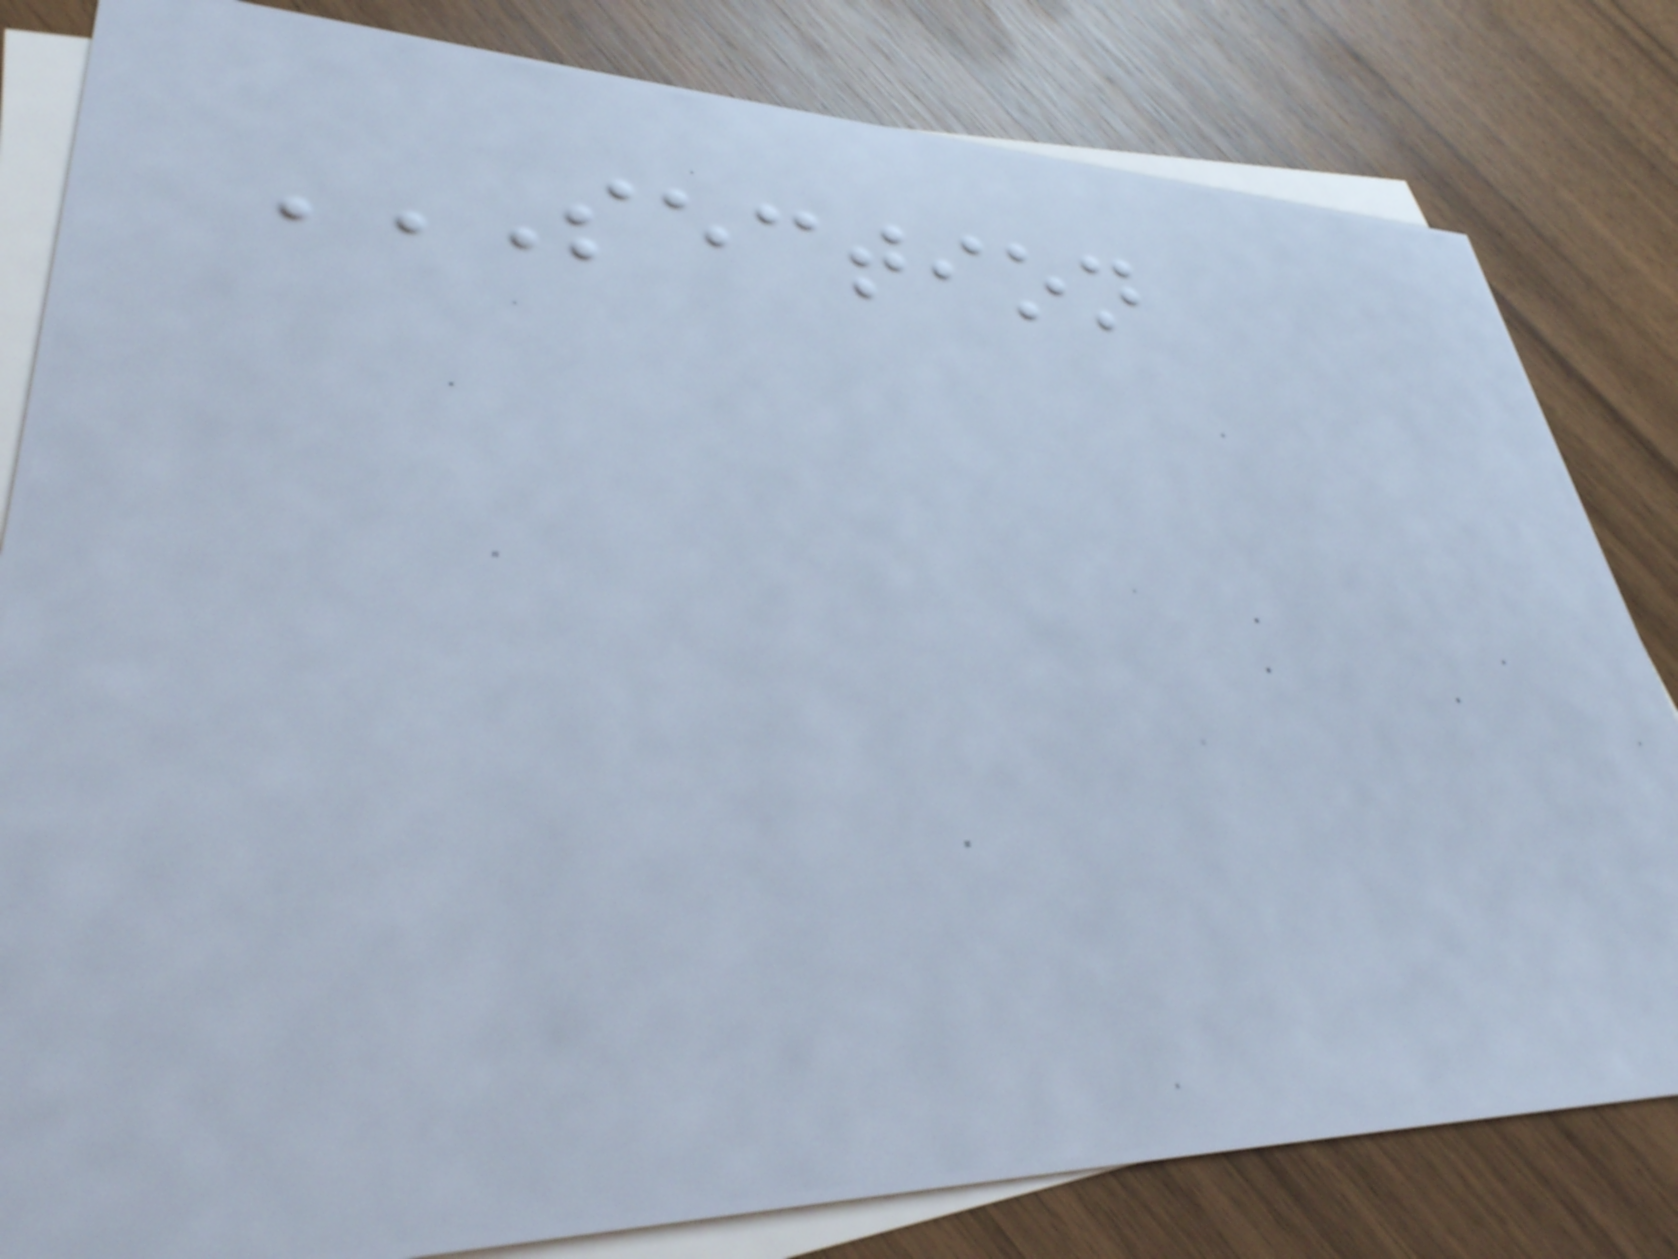SECTION
